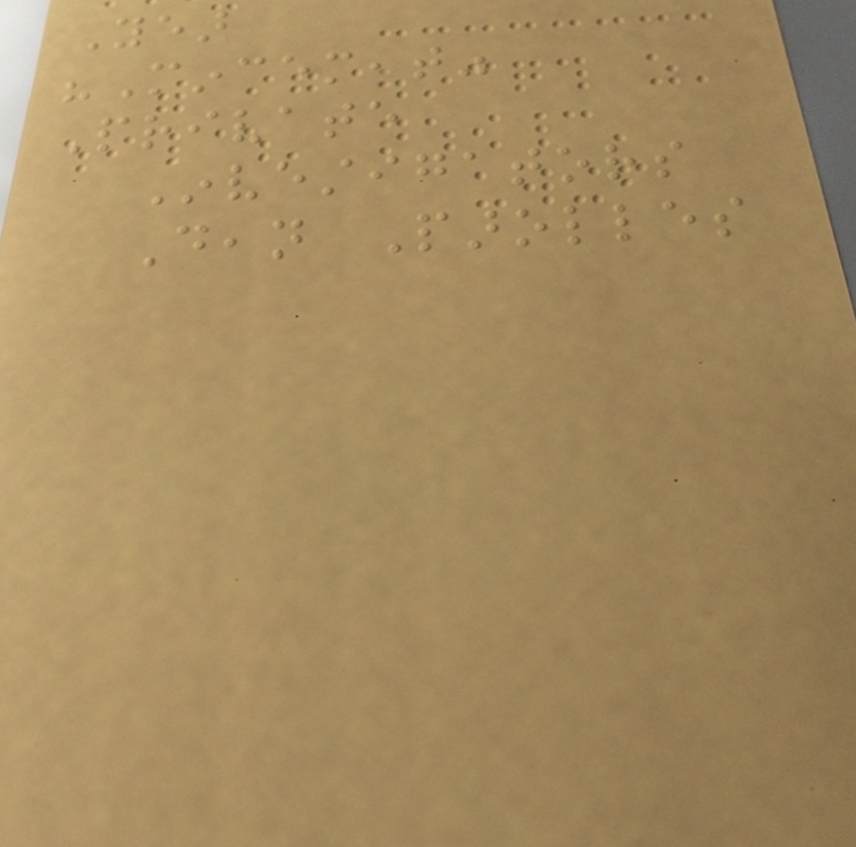Year
"Mincemeat"
Private
Investigators
Dean Parolles
